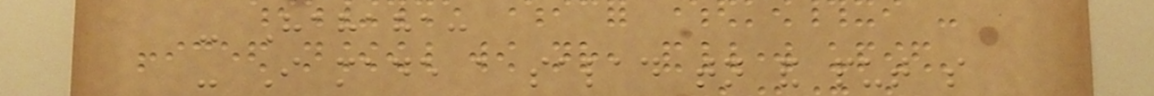- Hahaha:
- I made a salad tonight and put so
